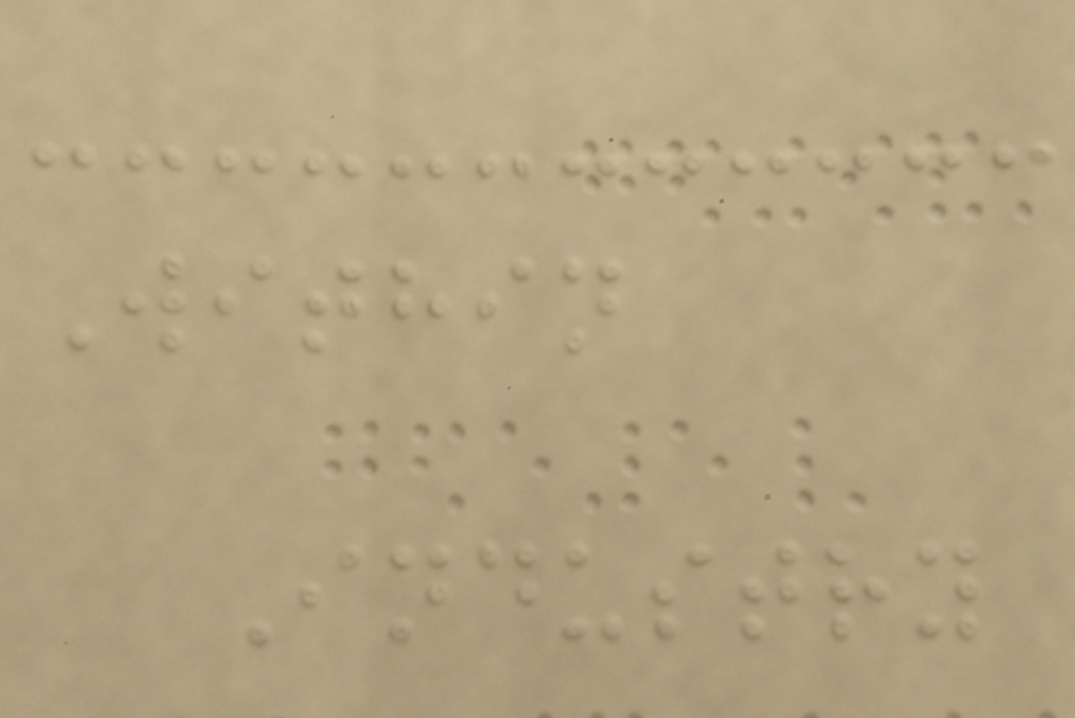Within
Industry
